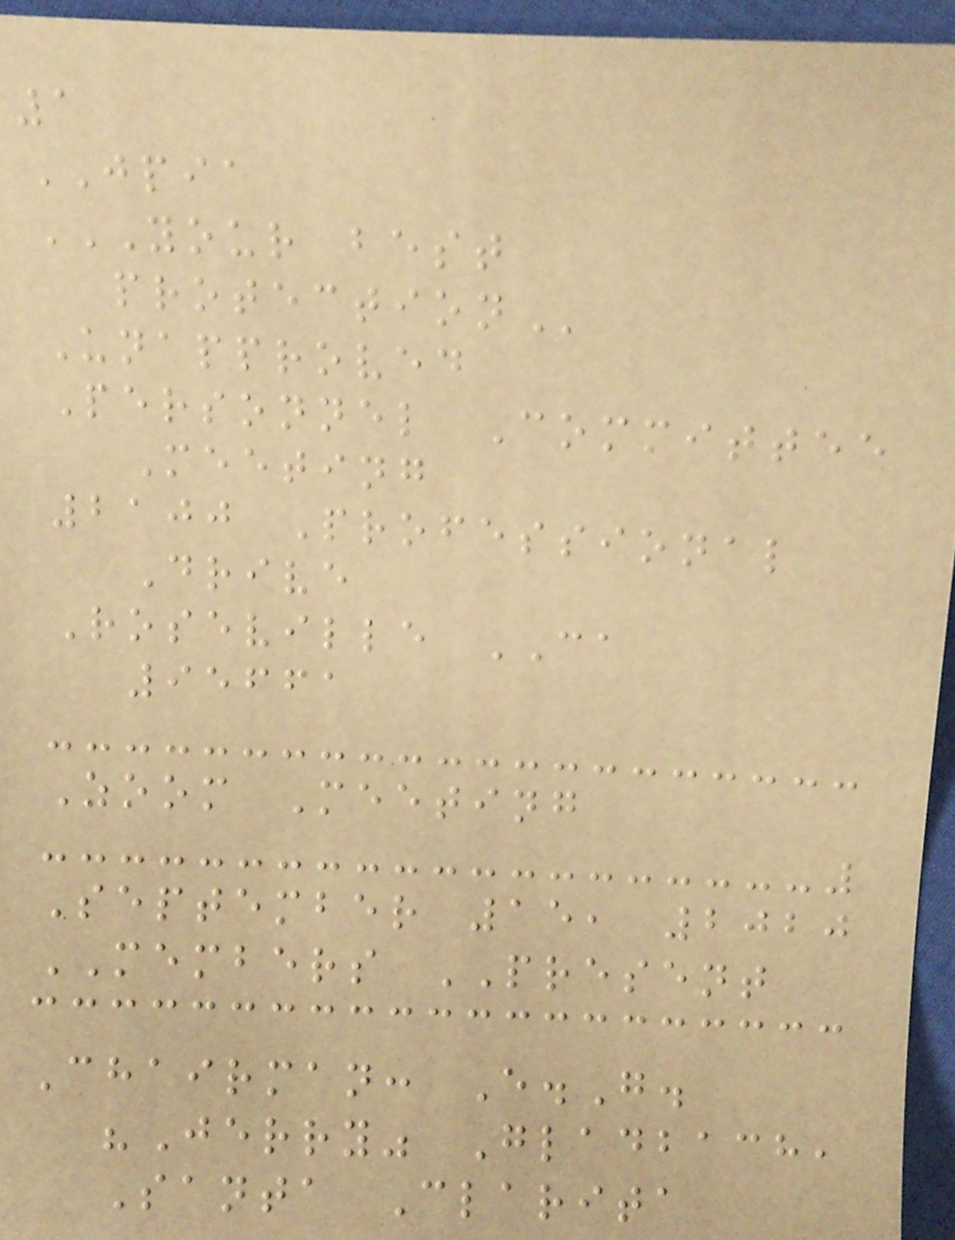1
JPIA
YOUR BEST
PROTECTION
Unapproved
Personnel Committee
Meeting
2100 Professional
Drive
Roseville CA
95661
Zoom Meeting
September 15, 2020
MEMBERS PRESENT
Chairman: E.G.
"Jerry" Gladbach,
Santa Clarita
